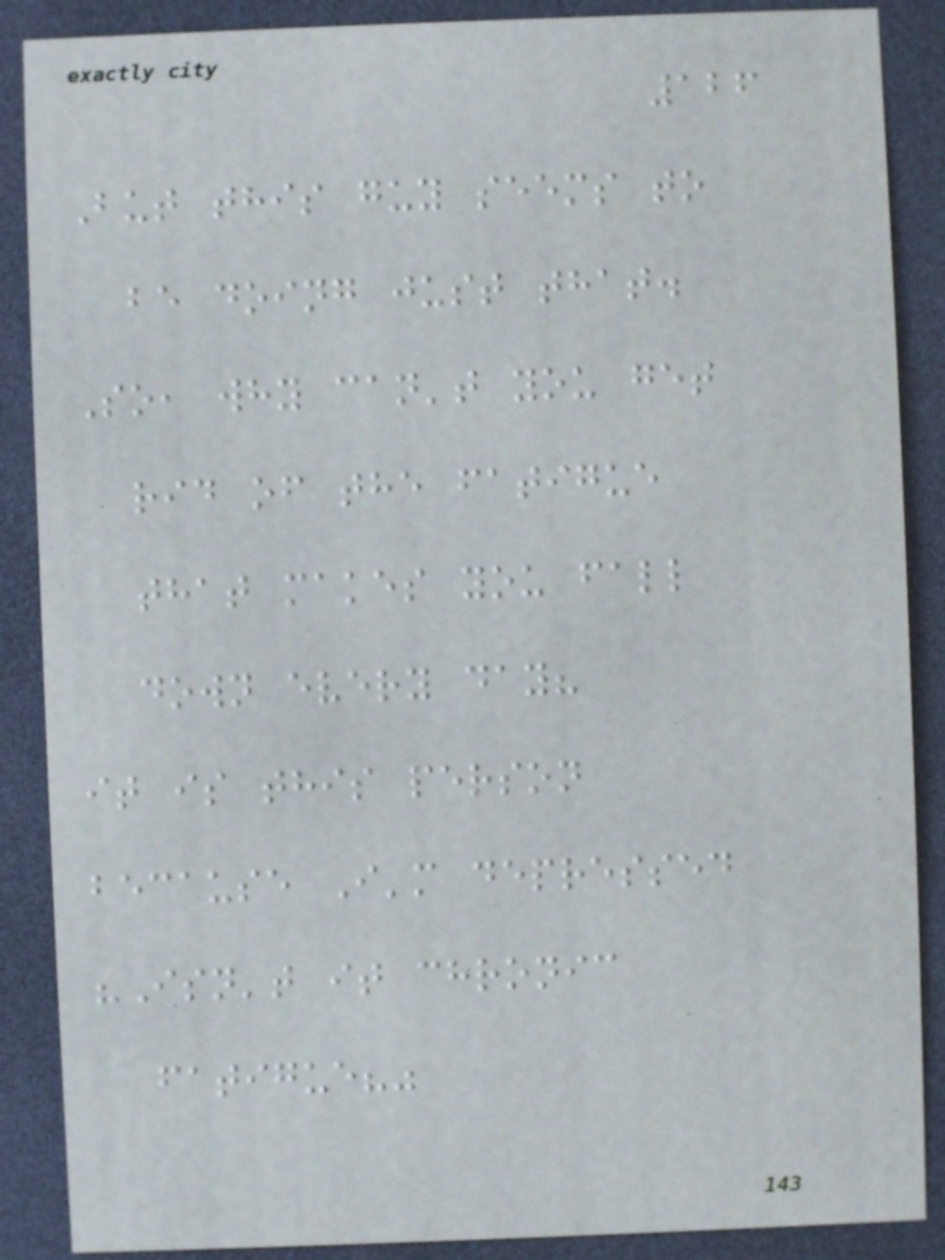126
But this guy seems to
be doing just that.
So, why can't you get
rid of the fatigue
that makes you fall
down every day?
it is this person
because I'm depressed
"Isn't it chronic
fatigue?"
